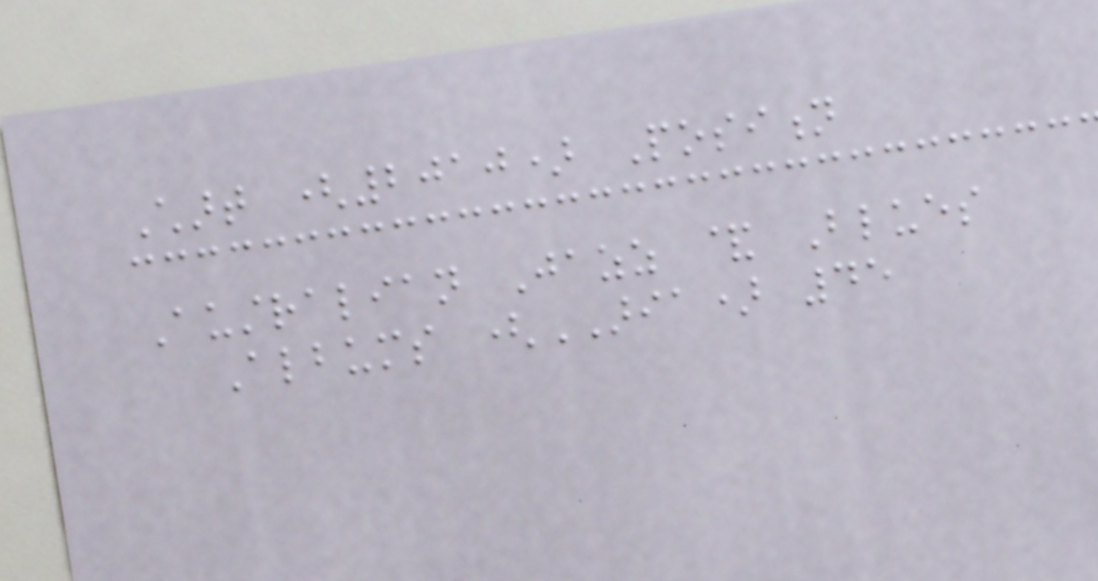Chart (2010) Position
Australian Jazz & Blues
Albums (ARIA) 45
